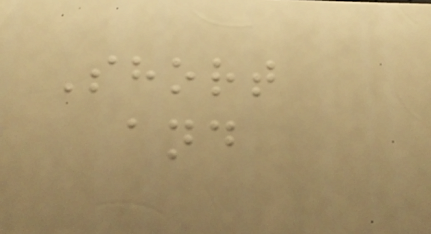Short
and
